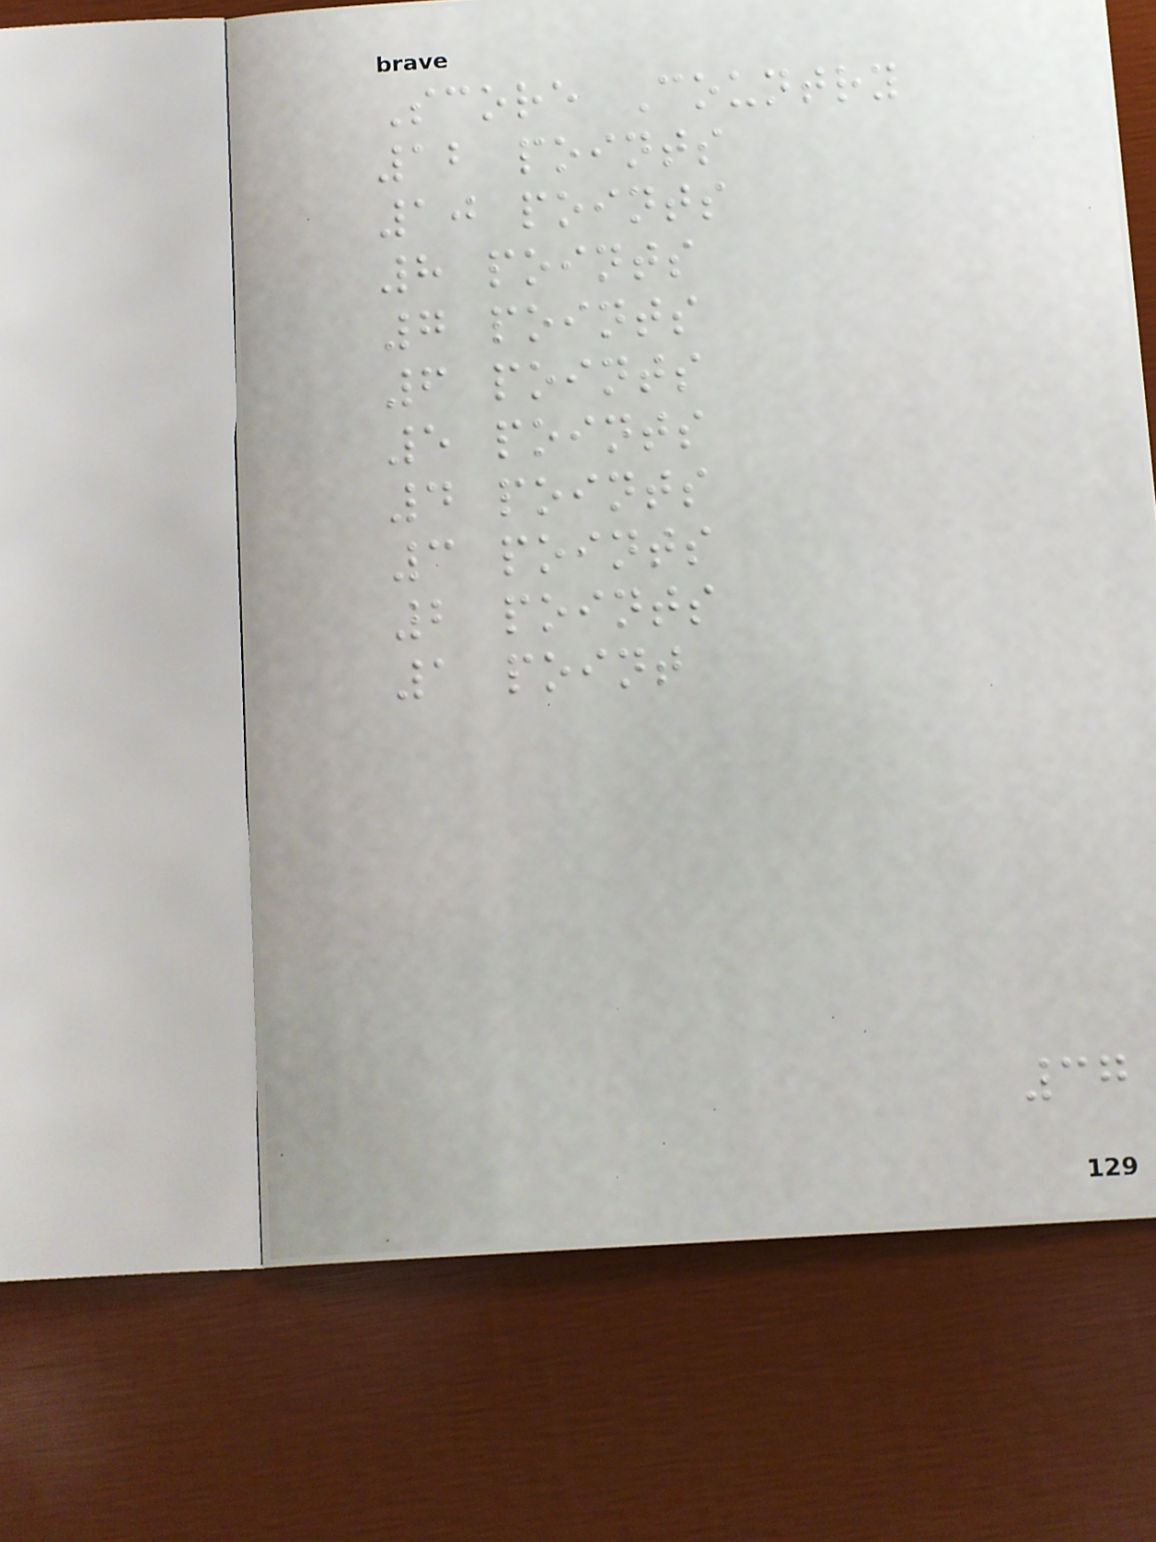Score Country
12 points
10 points
8 points
7 points
6 points
5 points
4 points
3 points
2 points
1 point
37
